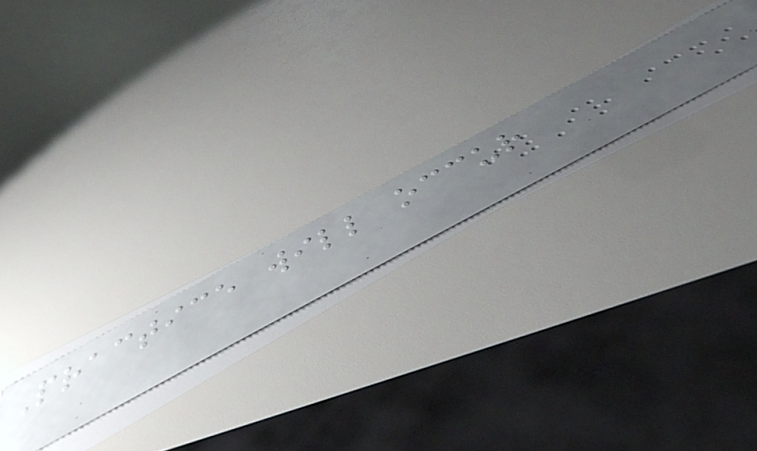Practice will occur
